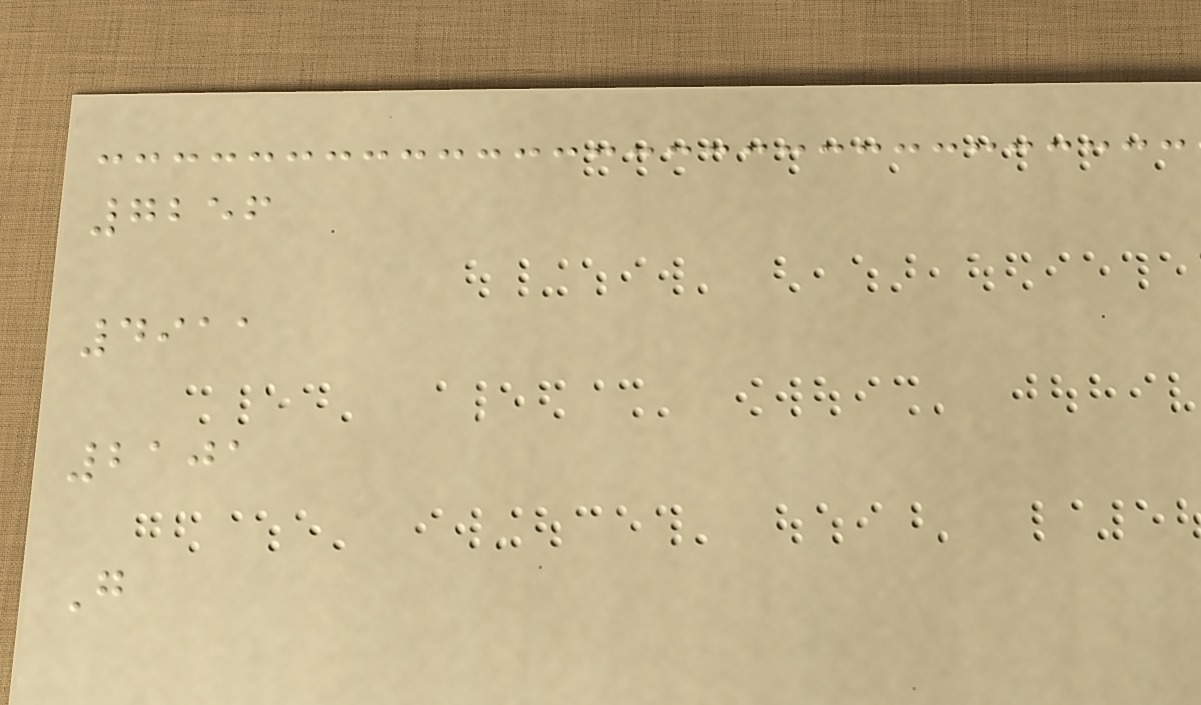7256
4911
2101
G
